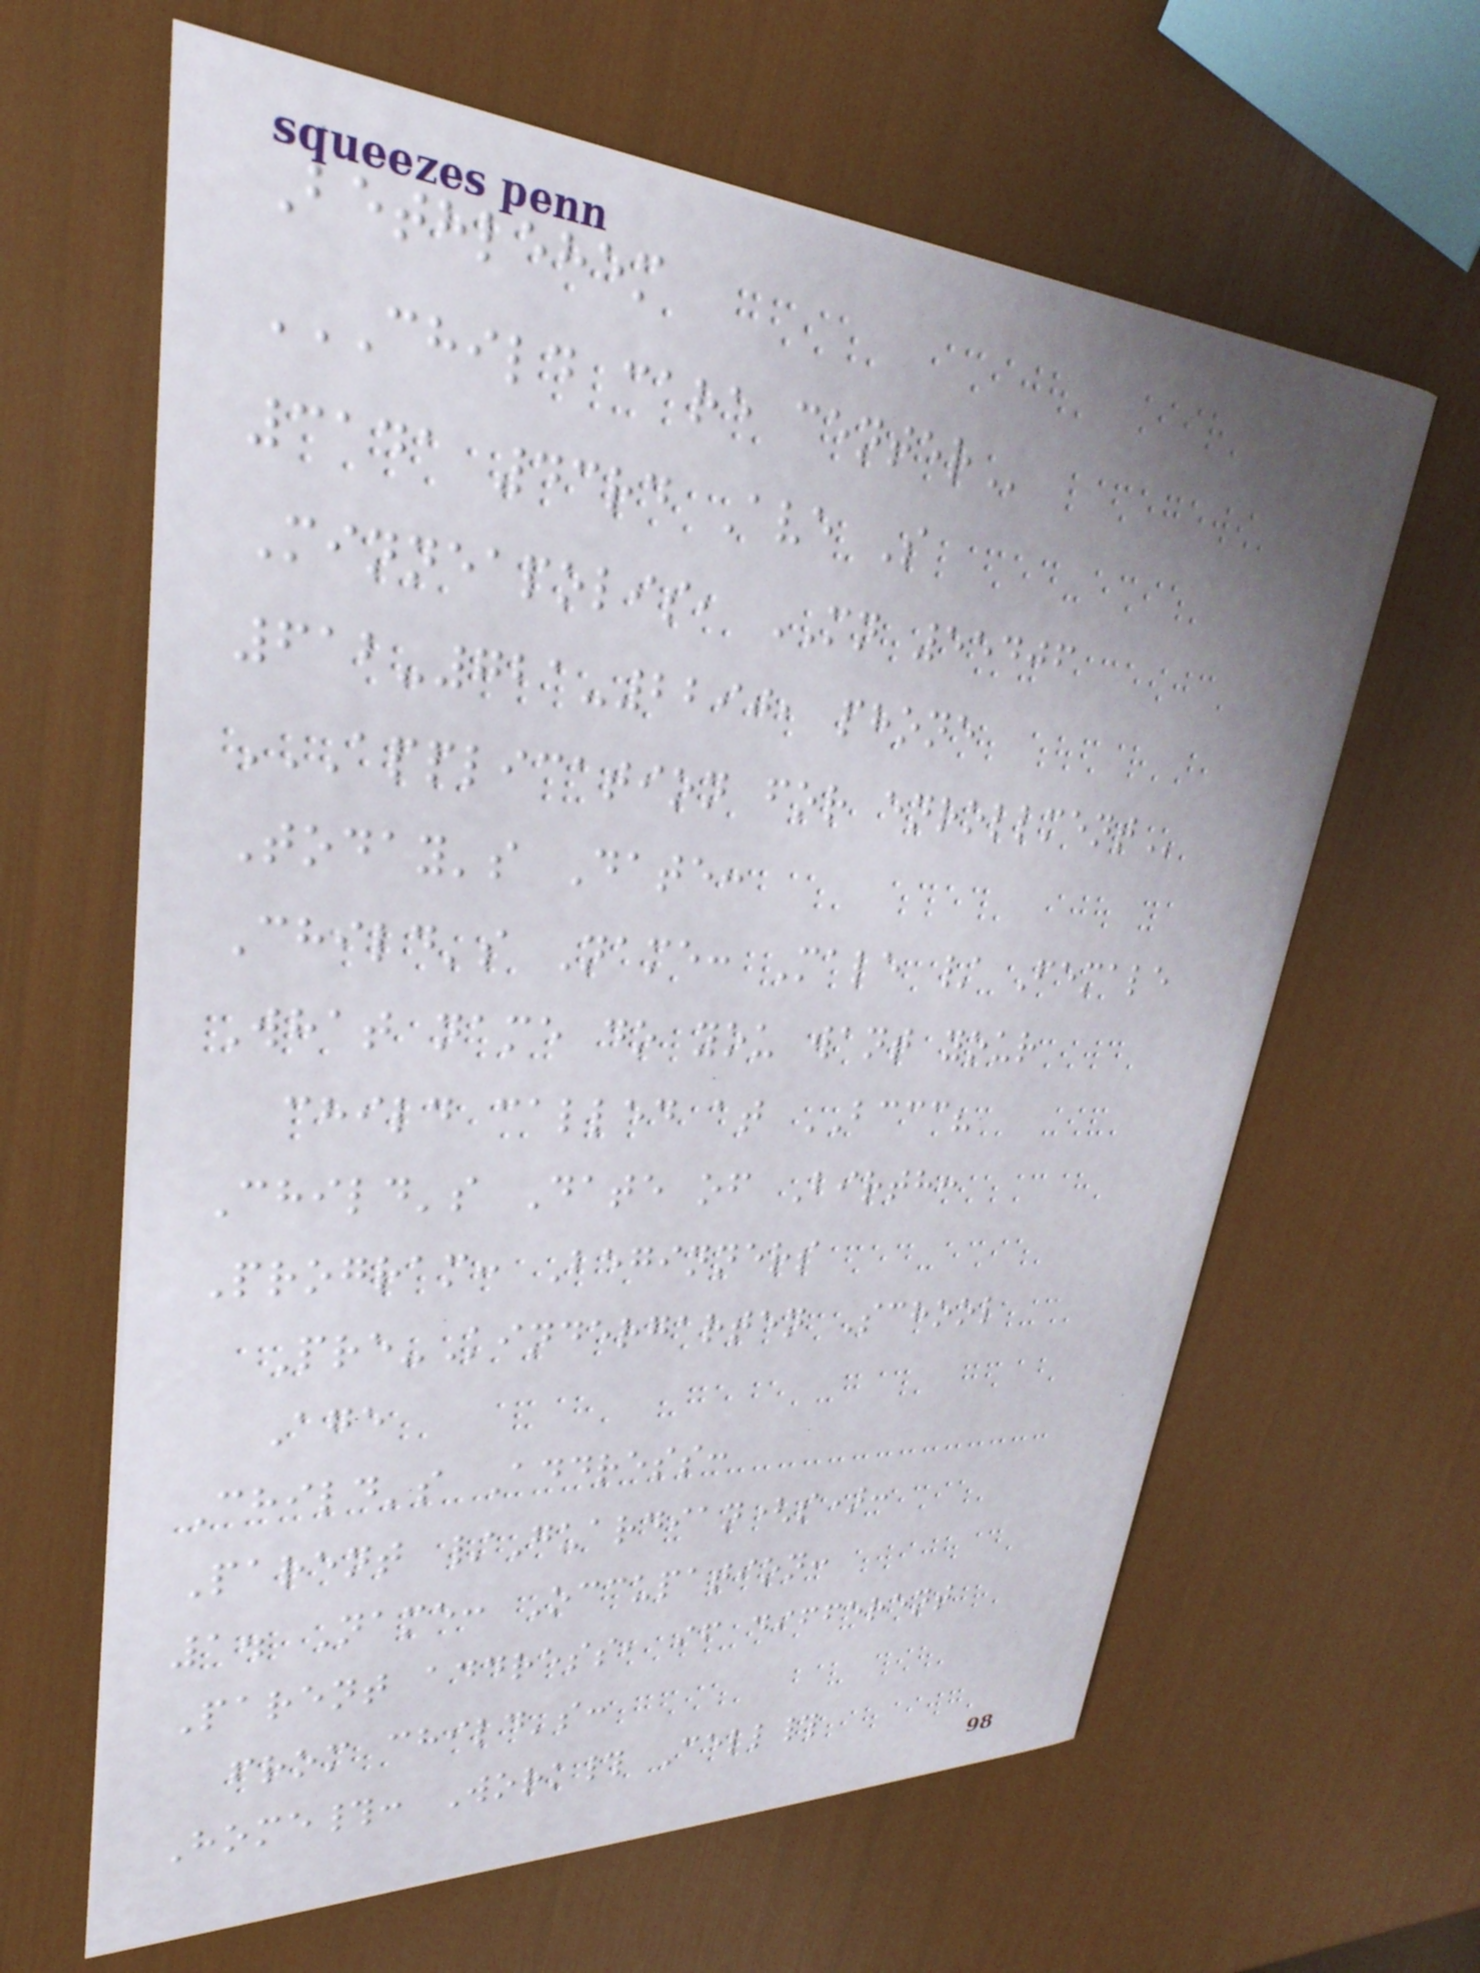Bethlehem
CHILD CARE CENTER
3141 43rd Ave S
Minneapolis, MN 55406
612-721-2290, phone
APPLICATION FOR ENROLLMENT
Today's Date:
Child's Name: Male / Female
What name do you want your
child called at BCCC?
Child's Date of Birth:
Program: Beginners
Pre-Kindergarten School
Age
Child's Address:
Parent /Guardian(s):
1. Name: Occupation:
Parent address, if different
from child's:
Home#: Work# Cell#
